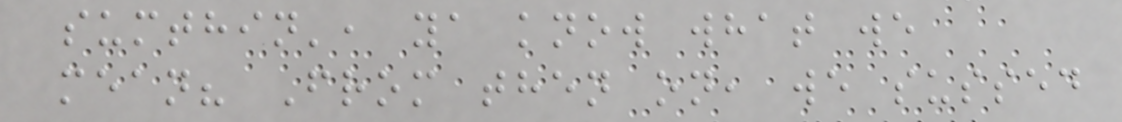sumthin', ya know what we
mean? From then on, we sussed
